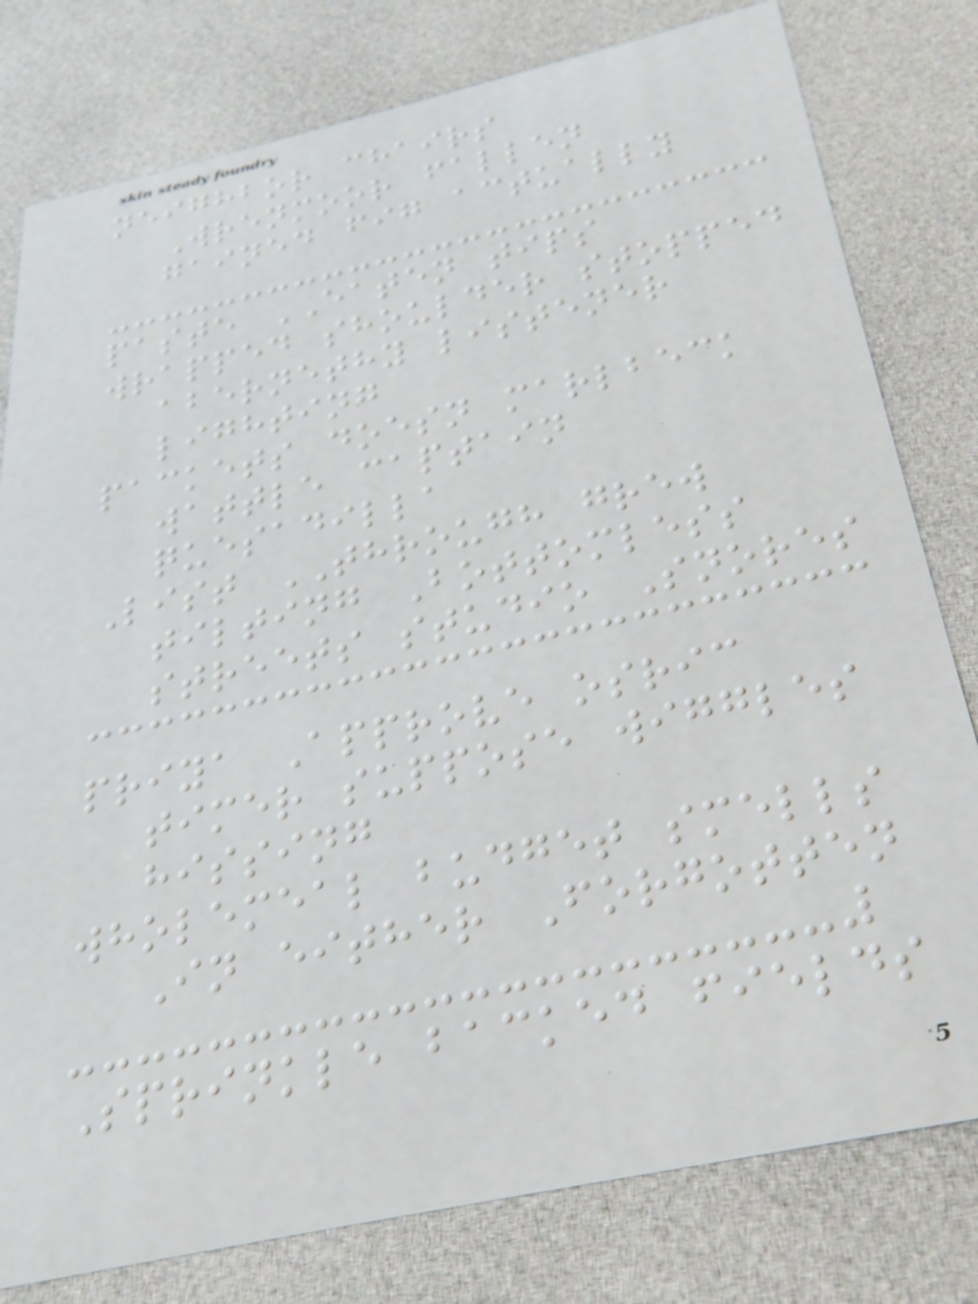neighbor chairs
Wrenmoor fallen
gained fig actually
paste EATEN tips
wrapped shoulder stopped
abernethy listener
lighting
packets doesn marlbeck
wattle captain
quesadilla
List THROUGH grew
tilting Bottomless
streets studio Snores
priya Approve osric
timer suppose wiggles
hissing
wholemeal budget smells
In either Forgotten
Sprinkle backed fields
